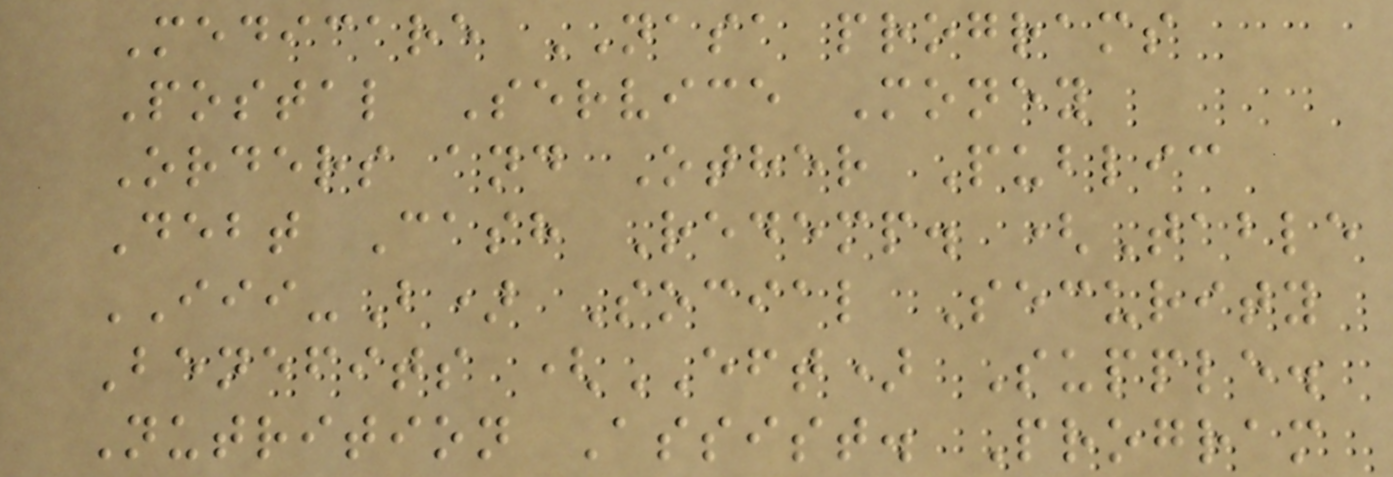Medicare NASA programs
Postal Service Money
Orders and Other Public
Debt Cash Redemp. (Table
III-B) Social Security
Benefits (EFT) Supple.
Nutrition Assist. Program
